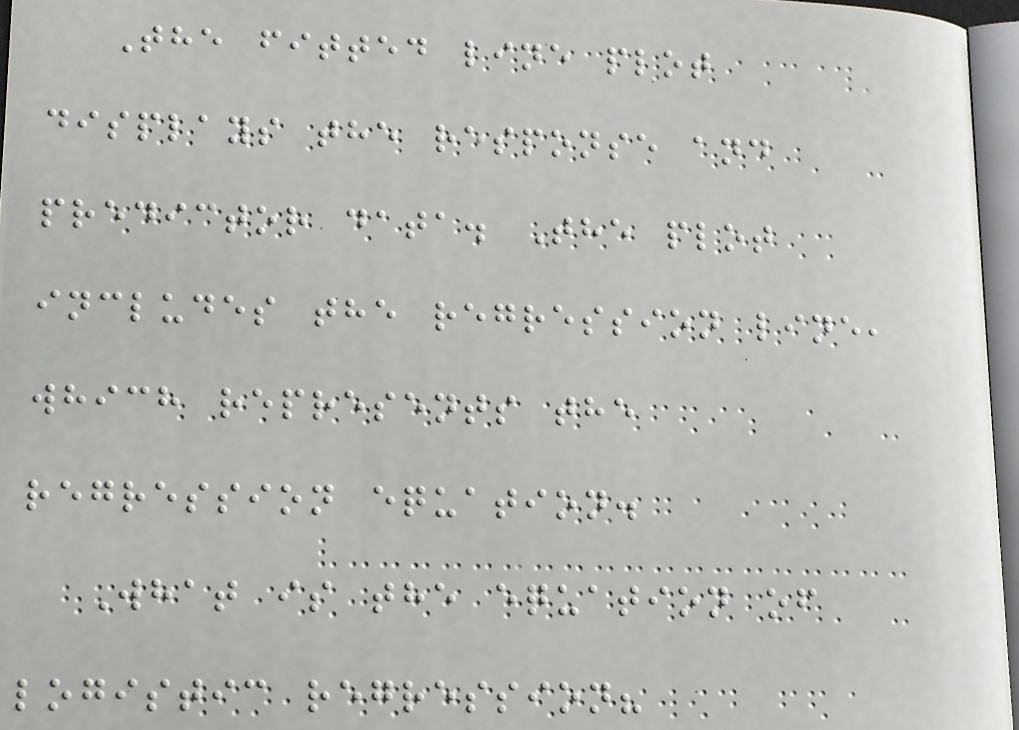The fitted line plot
displays the response and
predictor data. The plot
includes the regression line,
which represents the
regression equation.
What is the equation of
logistic regression?
